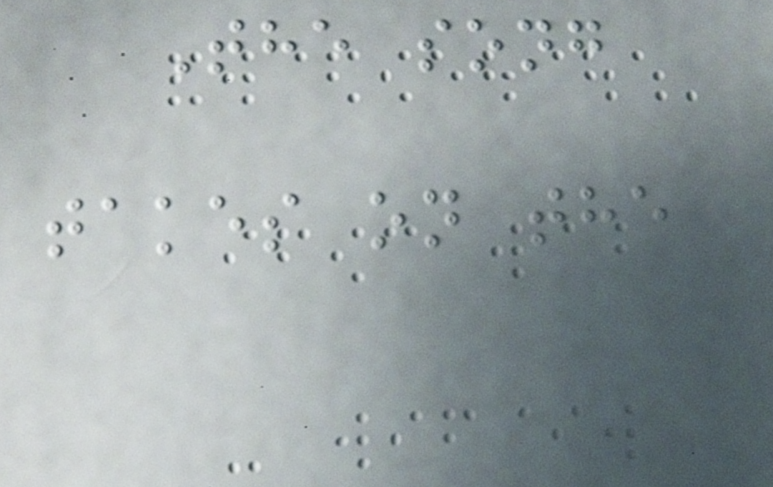The song
takes on the
